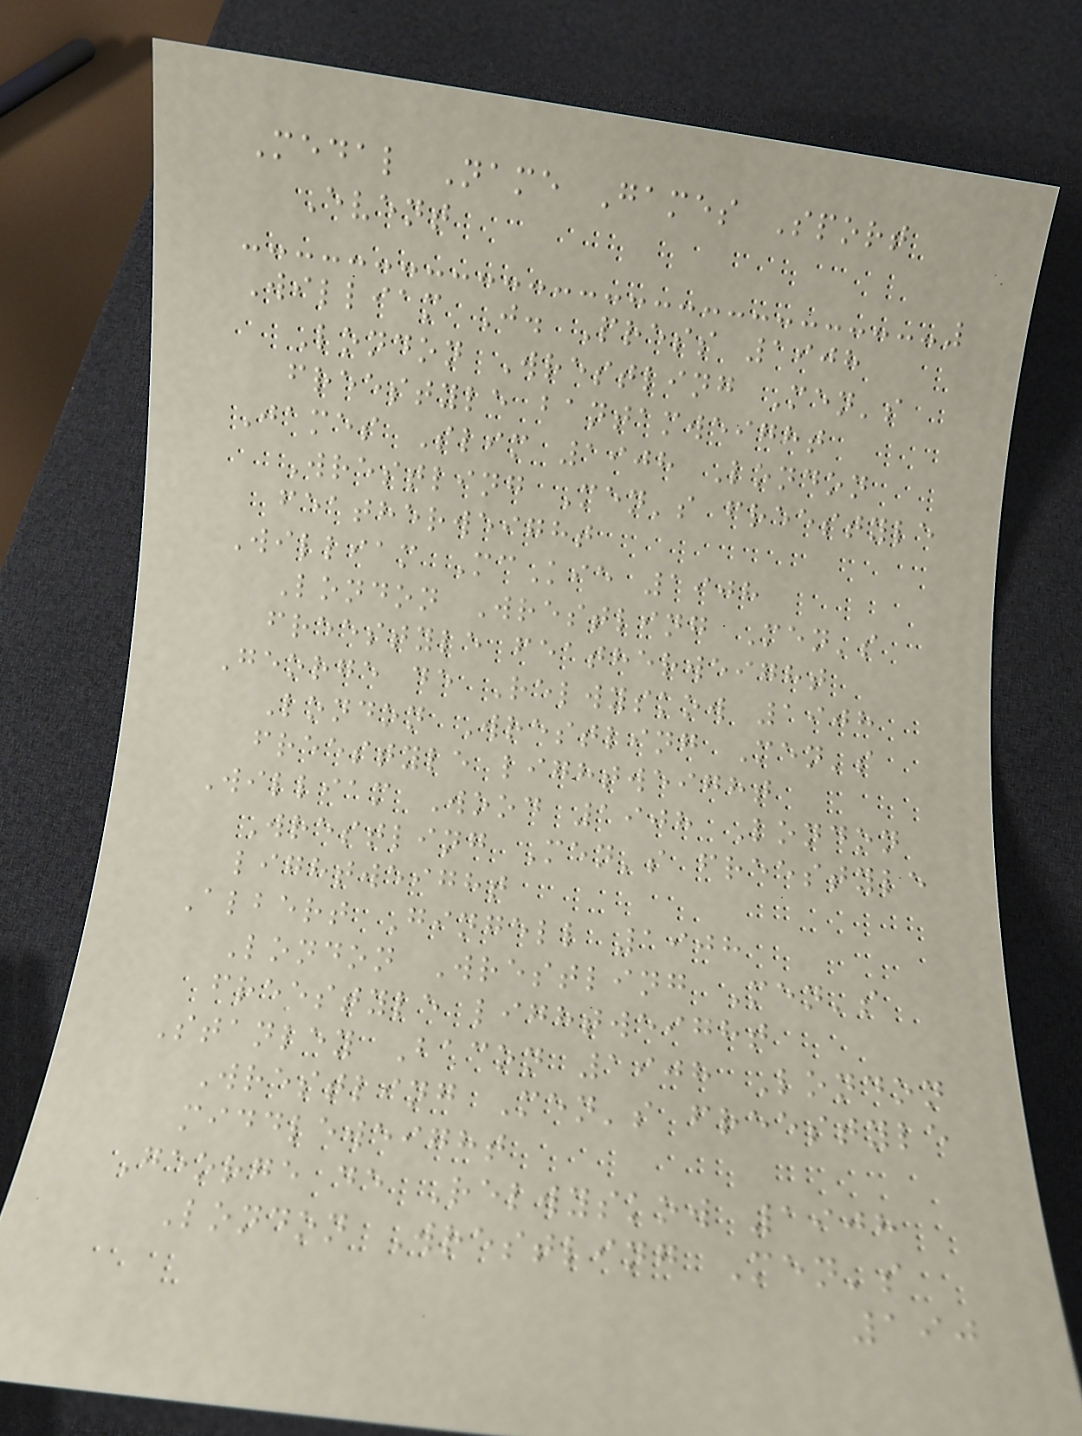Medal Name Games Sport
Event
William J. Press 1908
London Wrestling Men's
freestyle bantamweight
James Slim 1908 London
Wrestling Men's freestyle
featherweight
William McKie 1908
London Wrestling Men's
freestyle featherweight
George de Relwyskow 1908
London Wrestling Men's
freestyle lightweight
William Wood 1908 London
Wrestling Men's freestyle
lightweight
Albert Gingell 1908
London Wrestling Men's
freestyle lightweight
Stanley Bacon 1908 London
Wrestling Men's freestyle
middleweight
George de Relwyskow 1908
London Wrestling Men's
190
